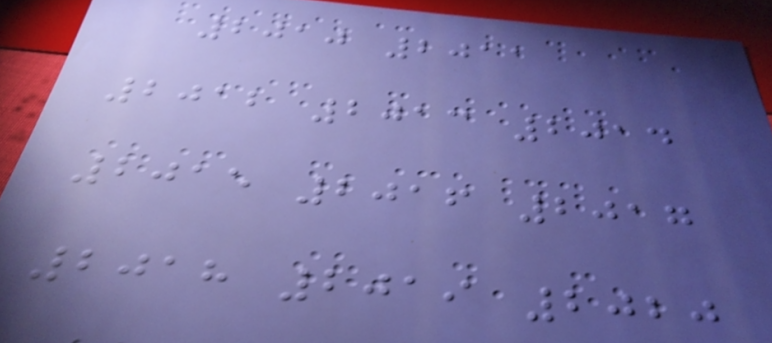2010 2011
2012 2013 2014
2015 2016 2017
2018 2019 2020
